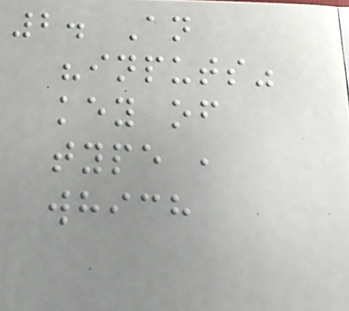2. An
"inputs"
key of
type ,
which
